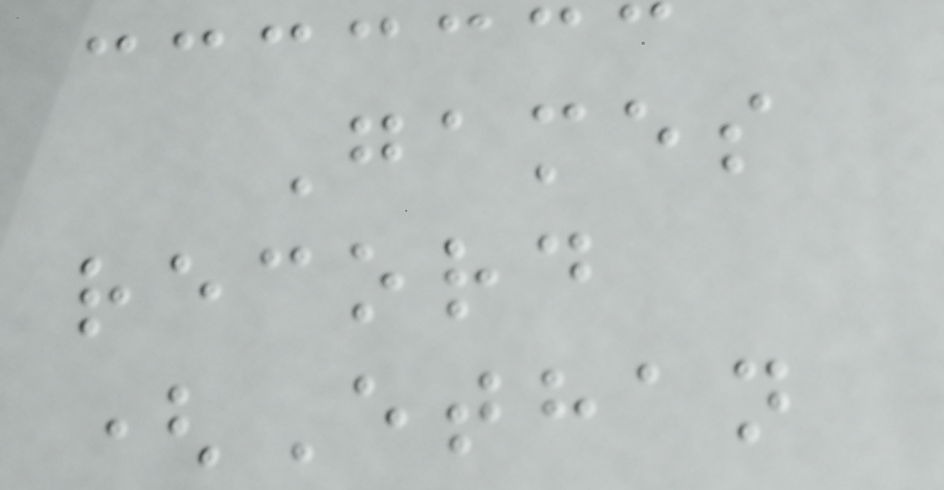Games
record
(Ethan
